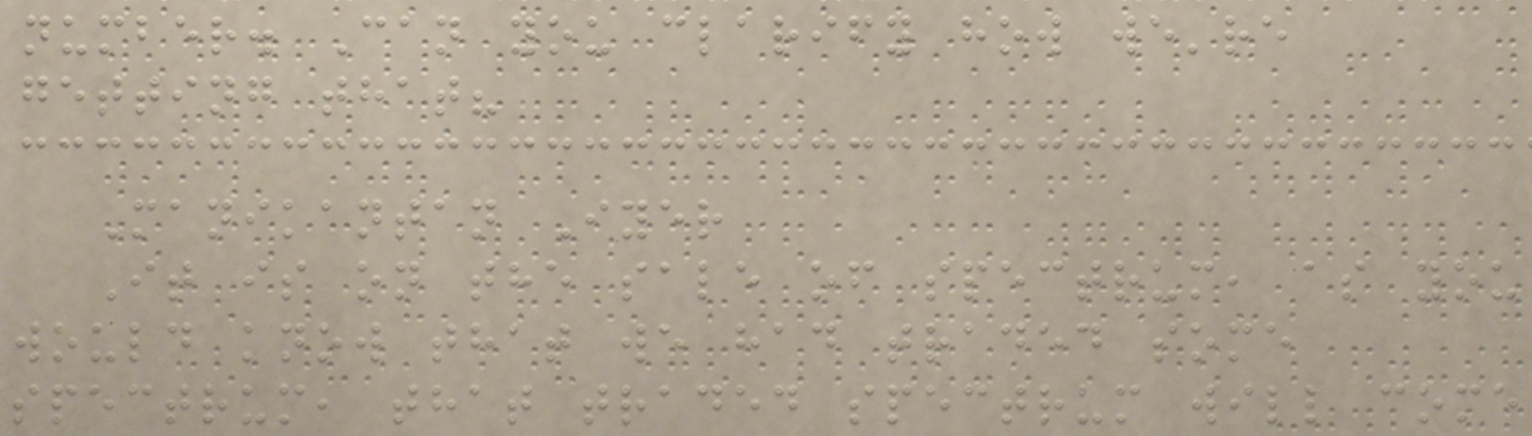number. Can you clarify how we're
getting that?
Manikantan Iyer
It is on the sale of spectrum, as you
would know that we had traded some
spectrum, that traded spectrum will come
